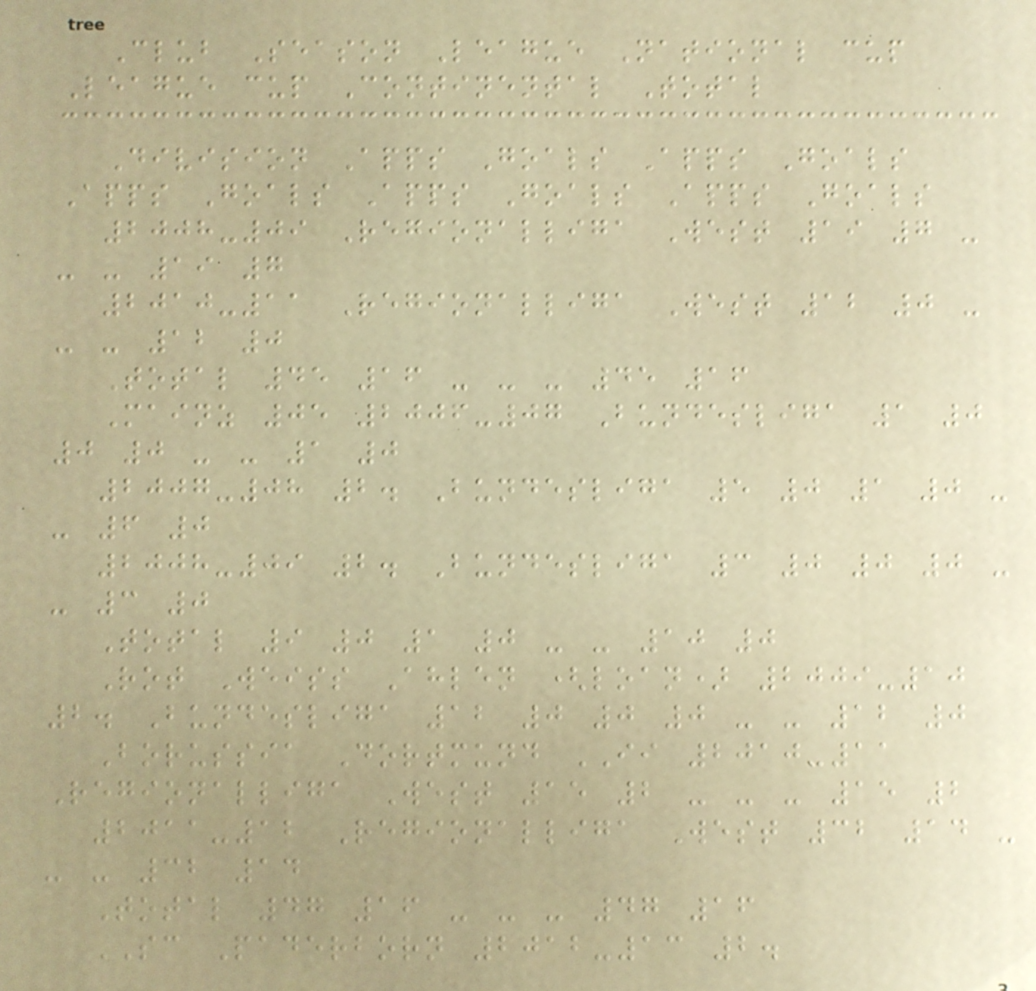Club Season League National cup
League cup Continental Total
Division Apps Goals Apps Goals
Apps Goals Apps Goals Apps Goals
2008-09 Regionalliga West 19 7 -
- - 19 7
2010-11 Regionalliga West 12 0 -
- - 12 0
Total 45 16 - - - 45 16
Mainz 05 2006-07 Bundesliga 1 0
0 0 - - 1 0
2007-08 2. Bundesliga 5 0 1 0 -
- 6 0
2008-09 2. Bundesliga 3 0 0 0 -
- 3 0
Total 9 0 1 0 - - 10 0
Rot Weiss Ahlen (loan) 2009-10
2. Bundesliga 12 0 0 0 - - 12 0
Borussia Dortmund II 2010-11
Regionalliga West 15 2 - - - 15 2
2011-12 Regionalliga West 32 14 -
- - 32 14
Total 47 16 - - - 47 16
SC Paderborn 2012-13 2.
